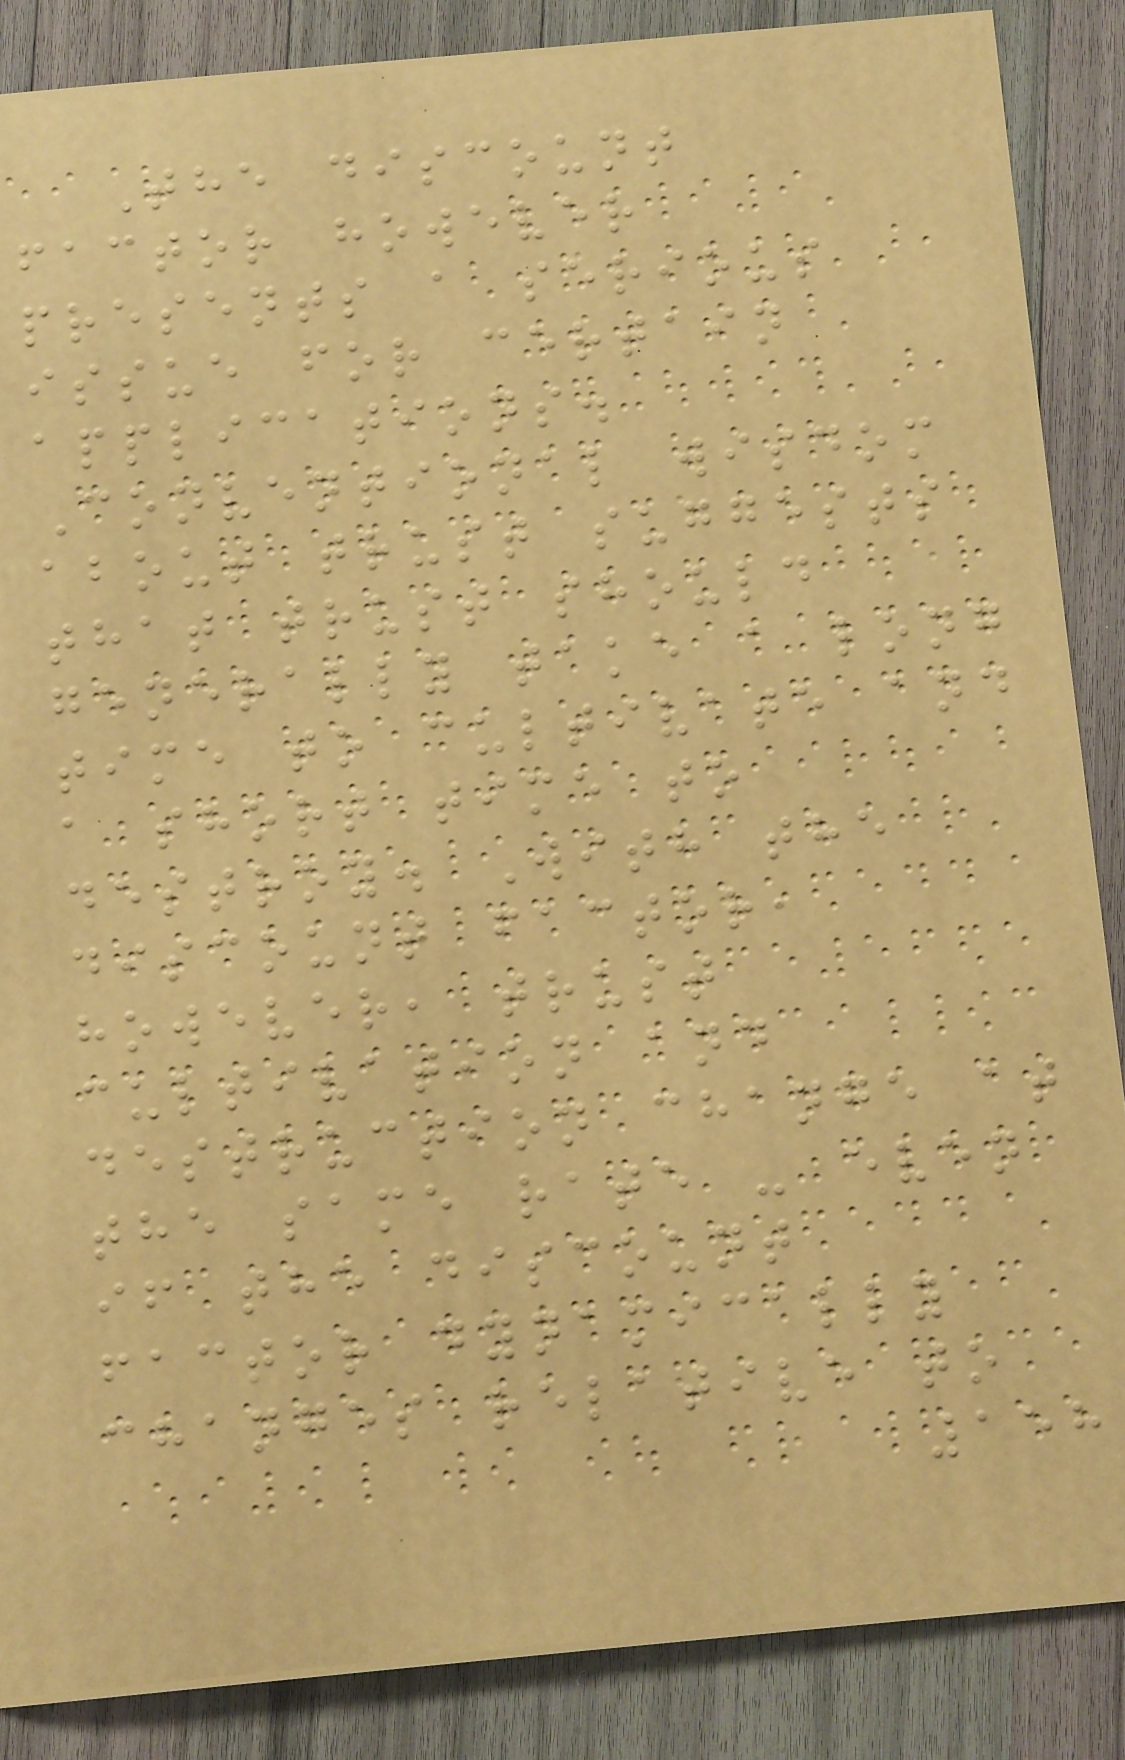The discount
factor however
presents a serious
issue for certain
applications.
Conventional wisdom
about trust suggests
that trust should
generally take a long
time to cultivate and
a short time to
destroy. With the
discount factor,
however, trust
cultivation and
destruction change at
the same rate - even
if the discount
factor dynamically
changes relative to
158
